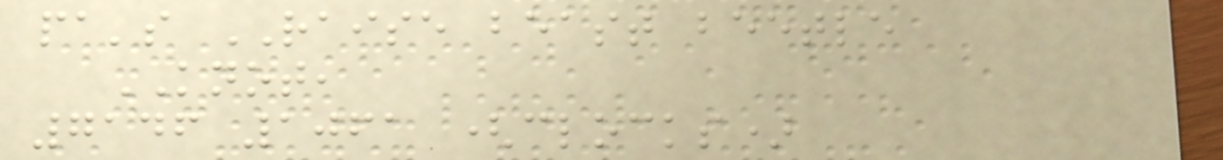pa's RAISE beast beetle
KNOT,
7146 1061 (clocks)
